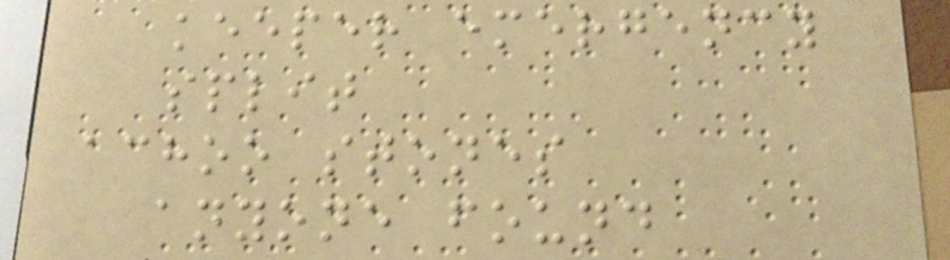keeper emergency
split
achoo stones
anyone found
